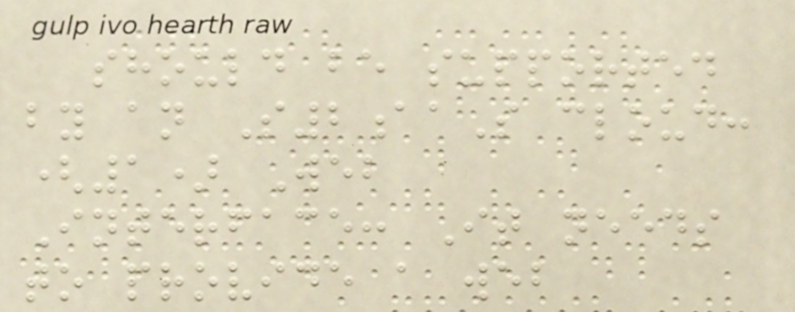should be supported
by an S2aaS cloud:
(1) Web
Interface: It needs
to provide a web
